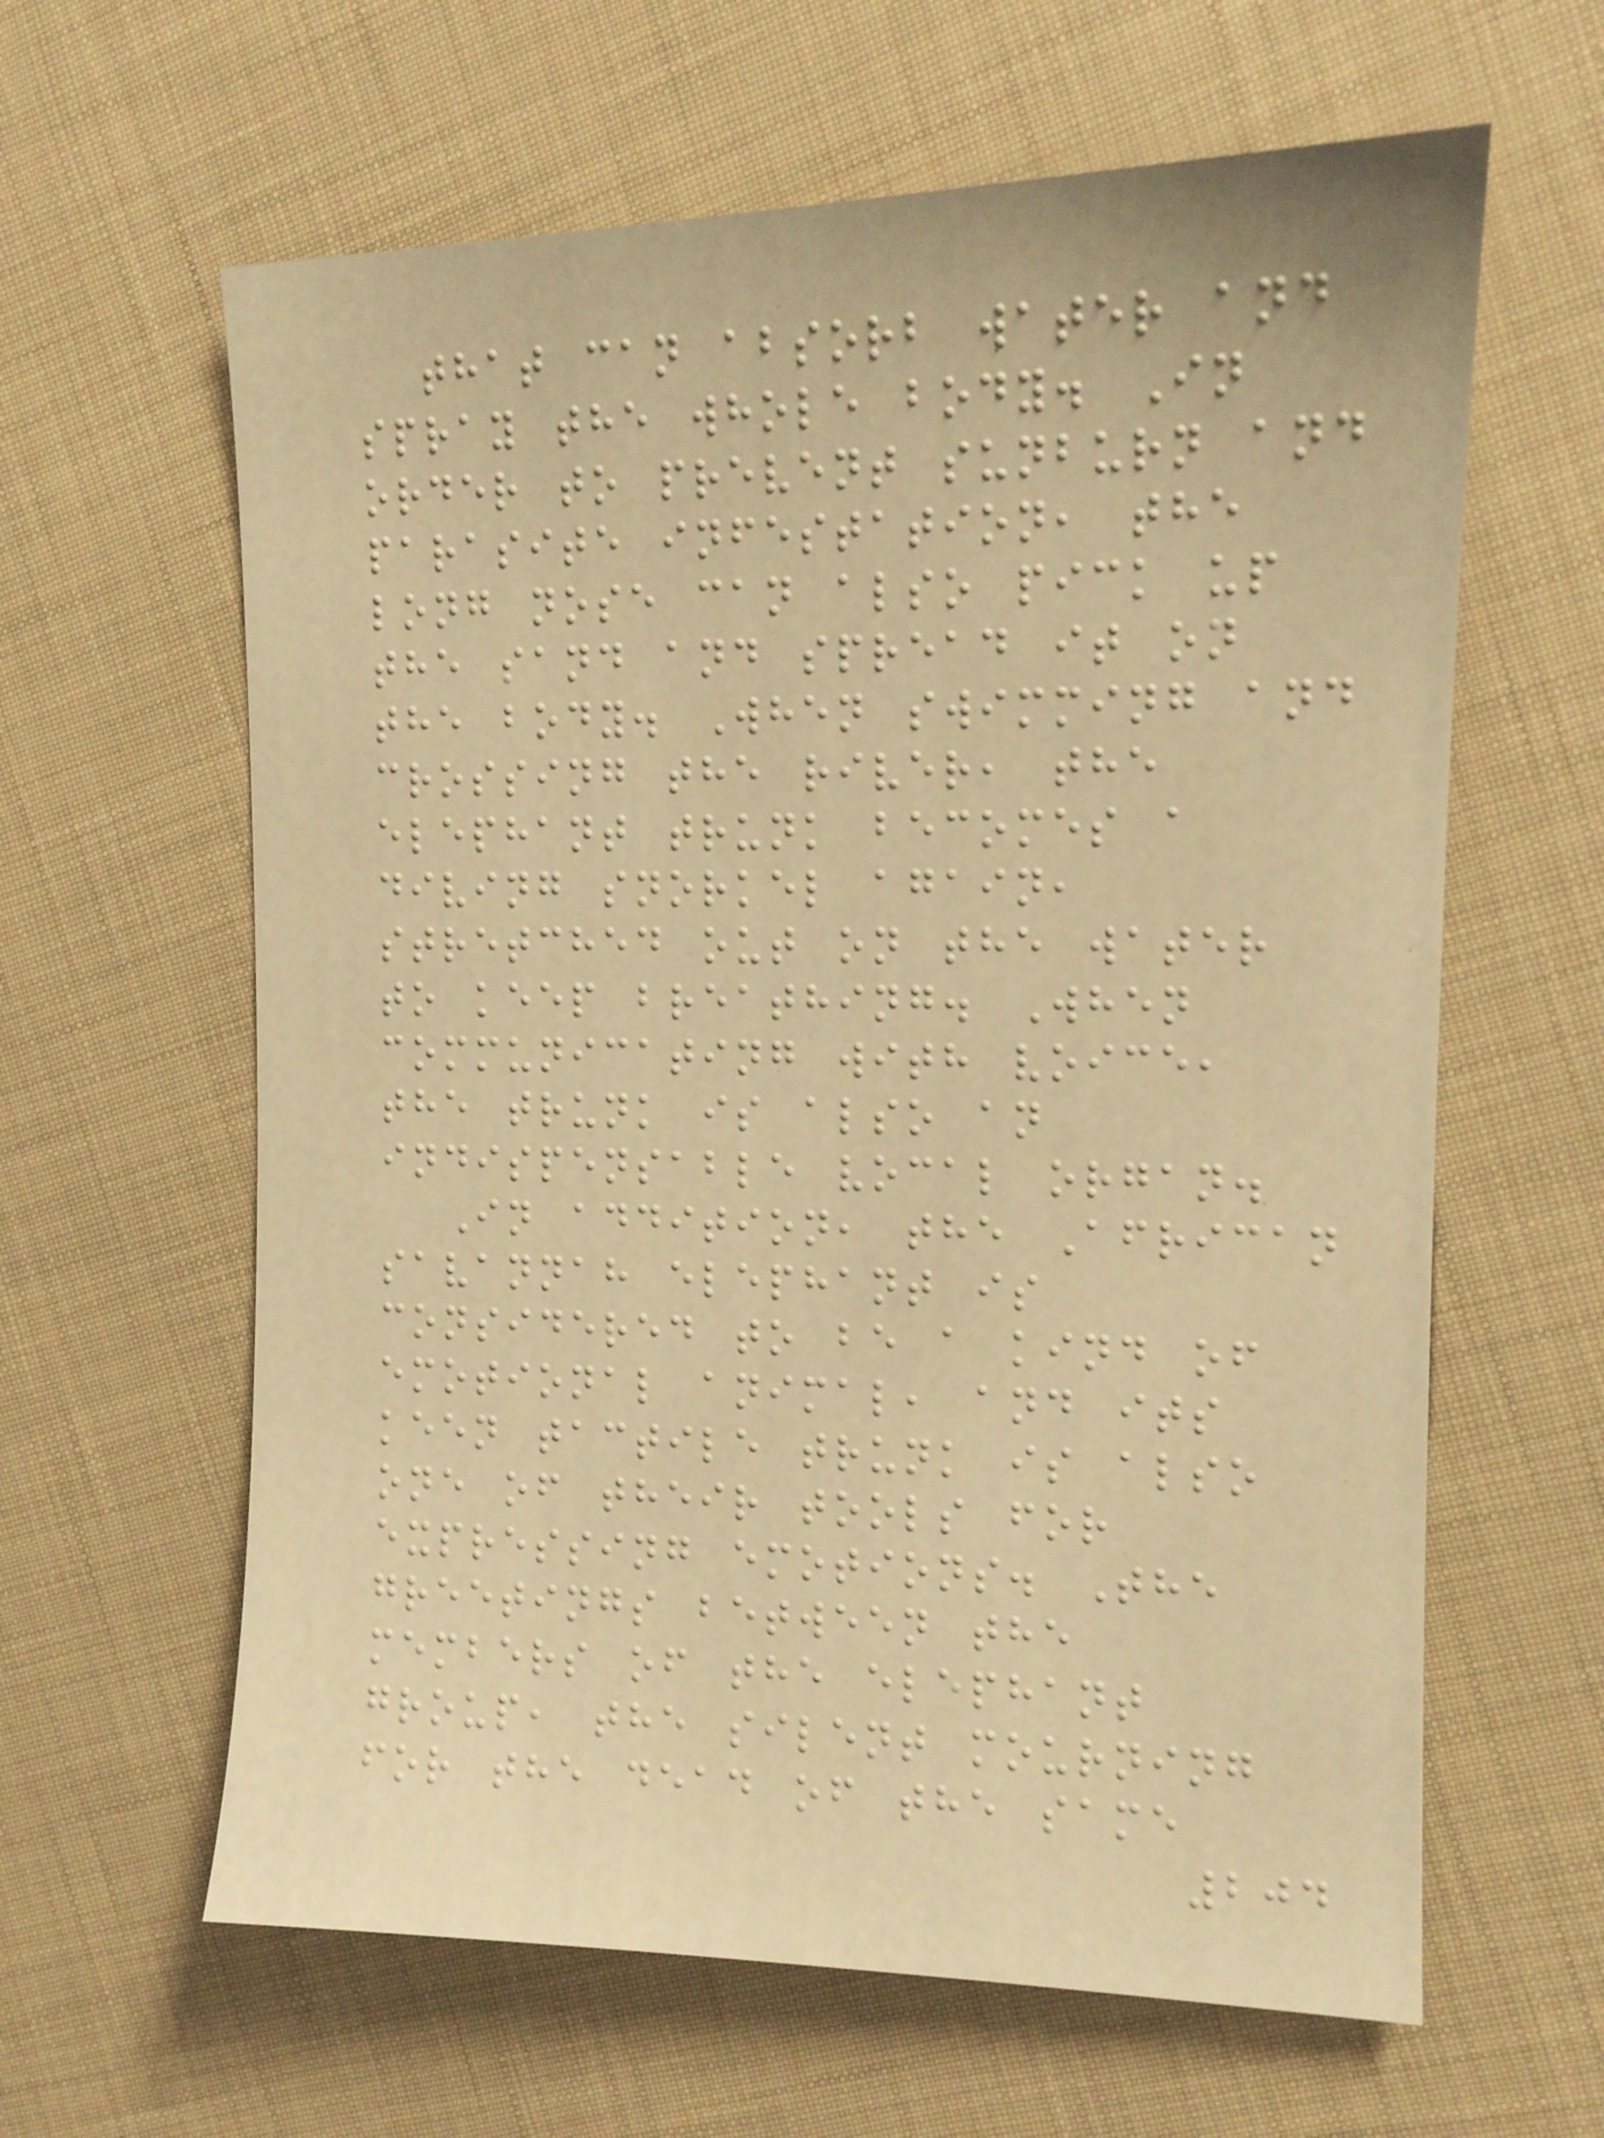that can absorb water and
spray the whole body. In
order to prevent sunburn and
parasite infestation, the
long nose can also pick up
the sand and spread it on
the body. When swimming and
crossing the river, the
elephant trunk becomes a
diving snorkel again,
stretched out on the water
to keep breathing. When
communicating with voice,
the trunk is also an
indispensable vocal organ.
In addition, the African
savannah elephant is
considered to be a kind of
emotional animal, and its
keen tactile trunk is also
one of their tools for
expressing emotions. The
greetings between the
members of the elephant
group, the silent mourning
for the dead of the same
204
